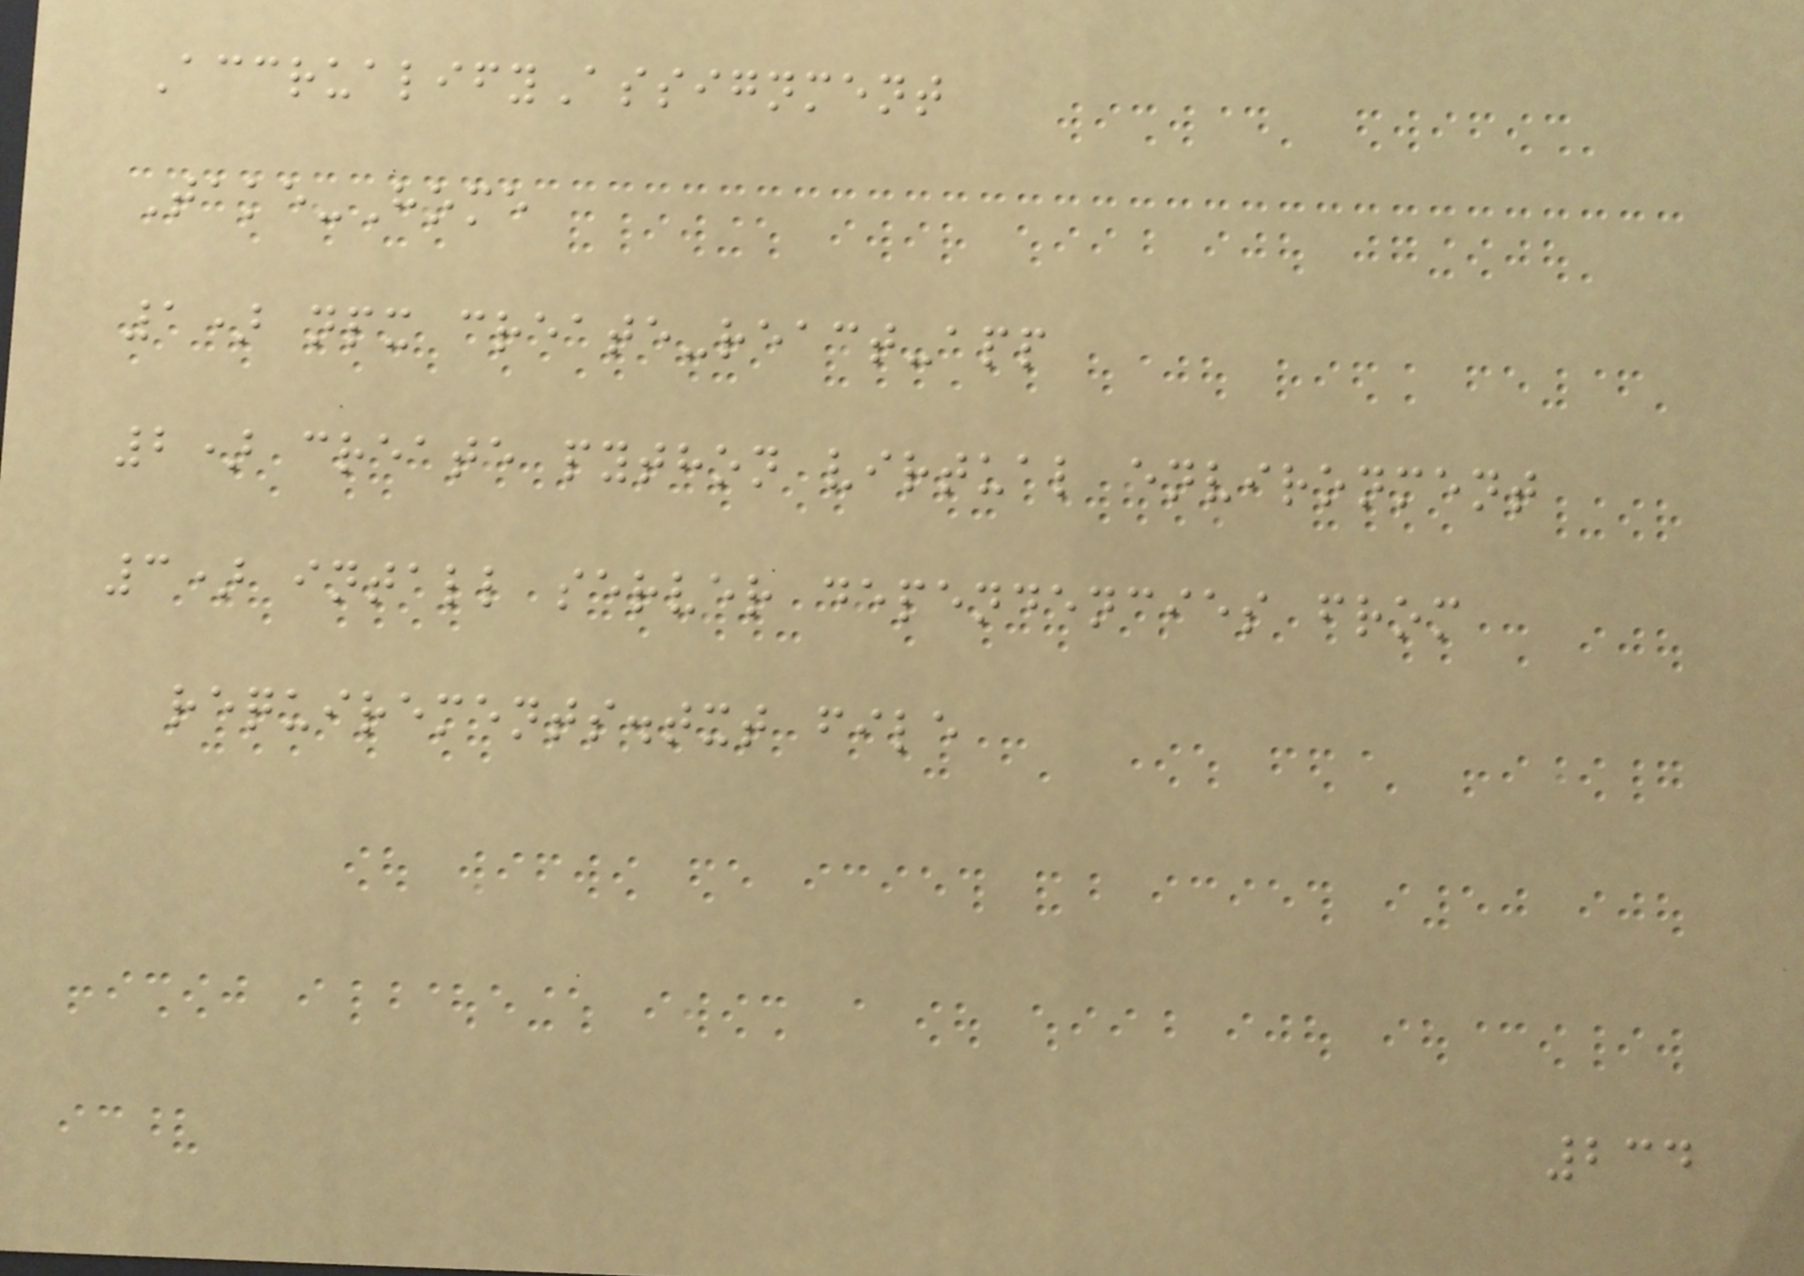AccrualifyAssignment
Take-Home
1) npx create-react-app
2) create python virtual environment
3) intall server dependencies from
requirements.txt file
234
